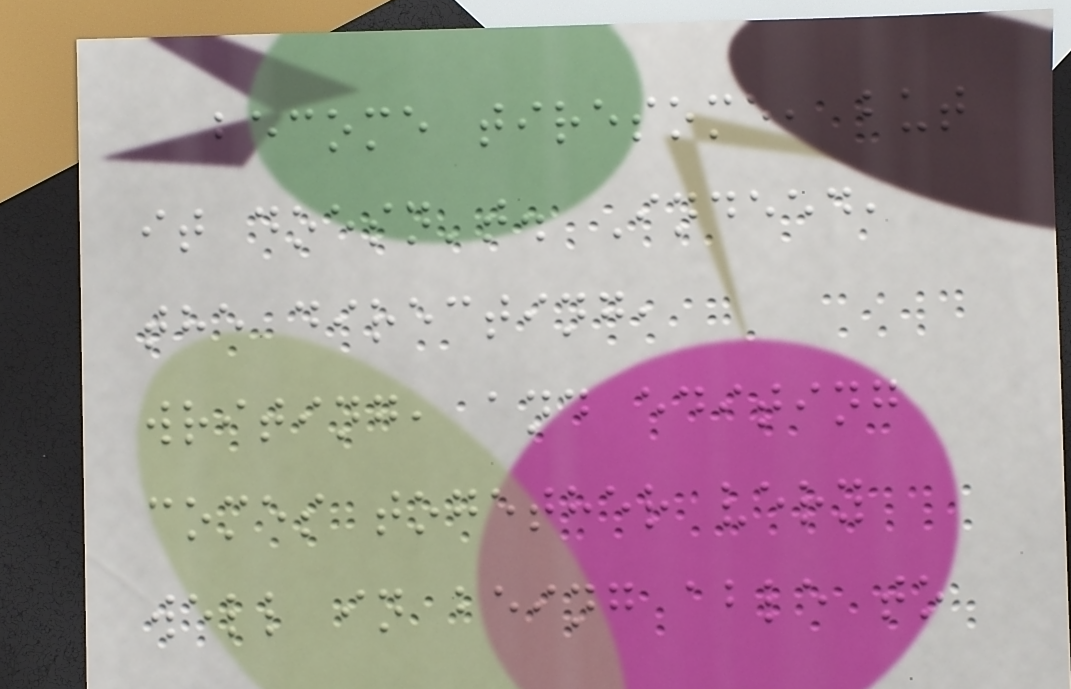become tiresome, but
it doesn't. Indeed,
the directing,
writing, and editing
comes together very
well in being able to
